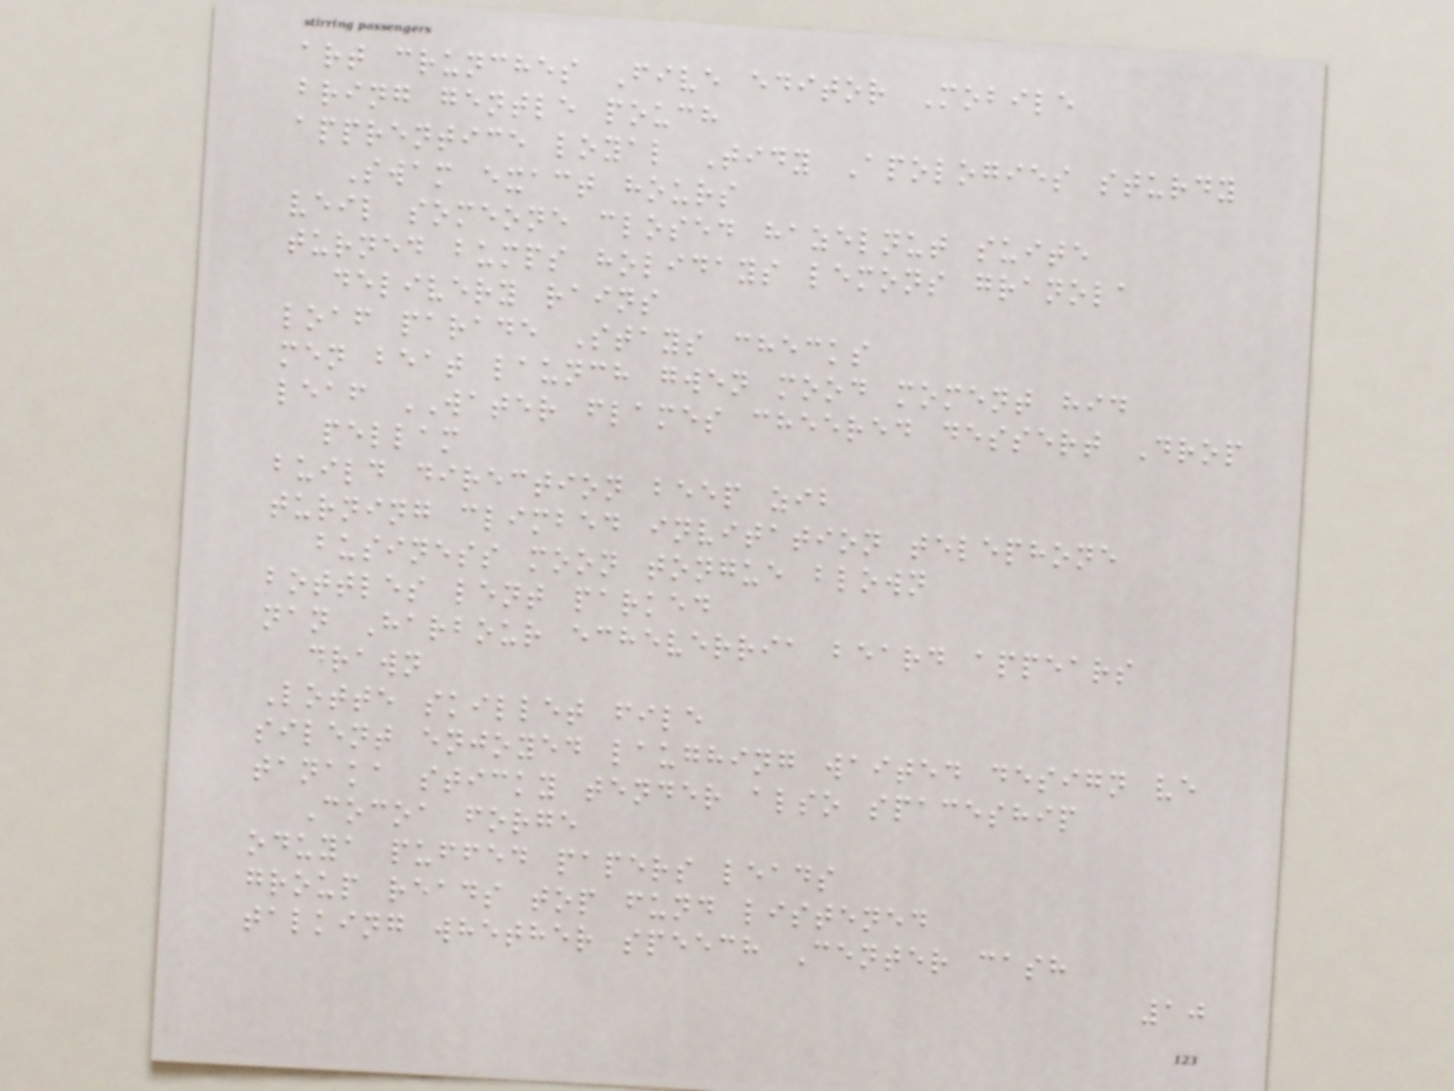art crunches Five editor Mobile
bring gentle pouch
apprentice loyal Tidy Apologies sturdy
Swam exact hours
veil someone closed hazelnut suite
turned bumps holidays lemons granola
delivery rains
loaf parade Stays checks
men beat launch gwen mood moment hid
leaf WATER flames cheered dessert Drop
pellam
build direction beep zib
turning climbed invitation telephone
business moon tongue blown
bottles lent parked
nan Harbour echeverria beard appears
drawn
Lotte skillet file
silent enjoyed laughing waited design ve
tanaka sticky tender also spaceship
Cocoa forge
oduya puffed papers leads
group reads top fund listened
talking whether speech Center cash
10
